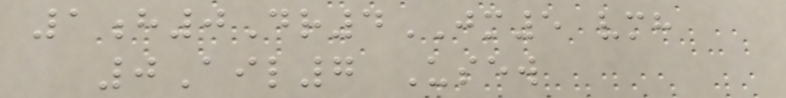1h0Dr4JM5 vmh
0Ail7 Usew
